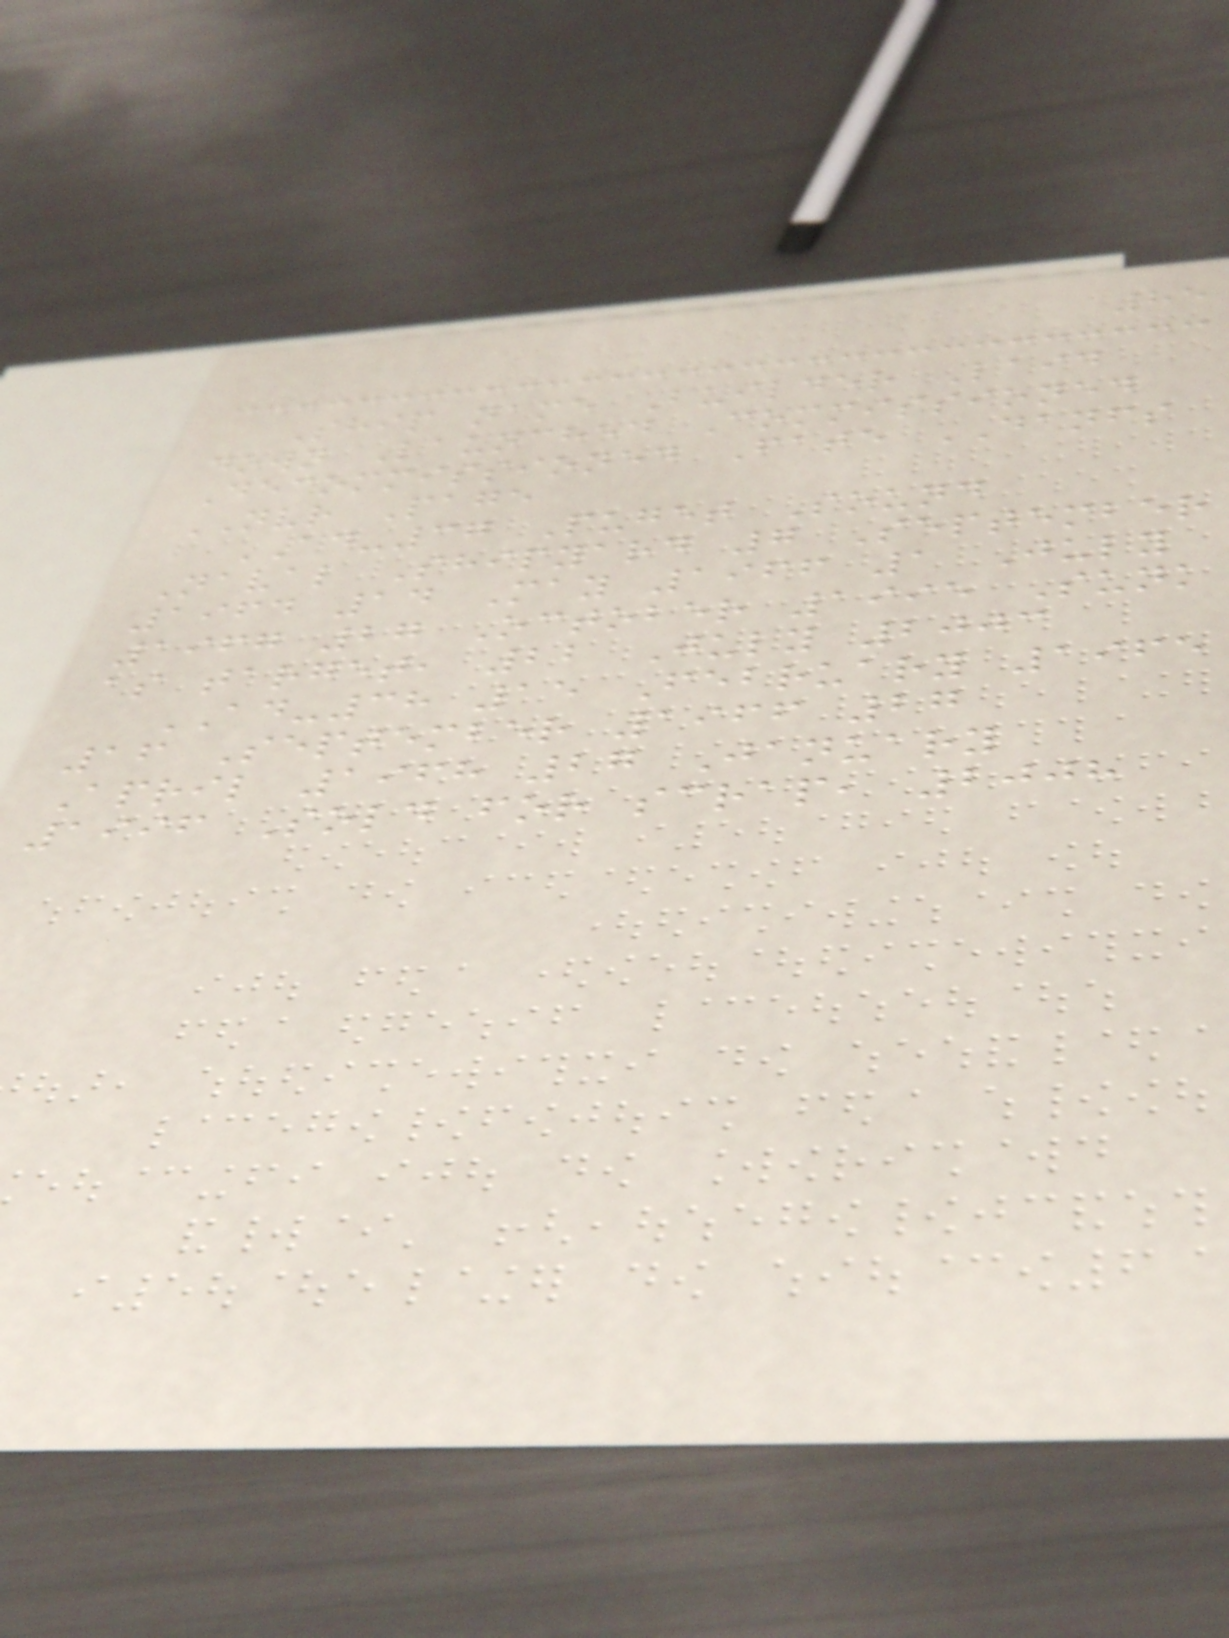85
Ship name Builder Laid
down Launched Commissioned
Decommissioned Fate DANFS
NVR Page
AD-37 Puget Sound
Naval Shipyard 7 September
1964 14 May 1966 1 July
1967 27 October 1995 Sunk
as target, 22 July 2003
AD-38 15 February 1965
16 September 1966 27
April 1968 27 January
1996 Sold for scrap, 2008
